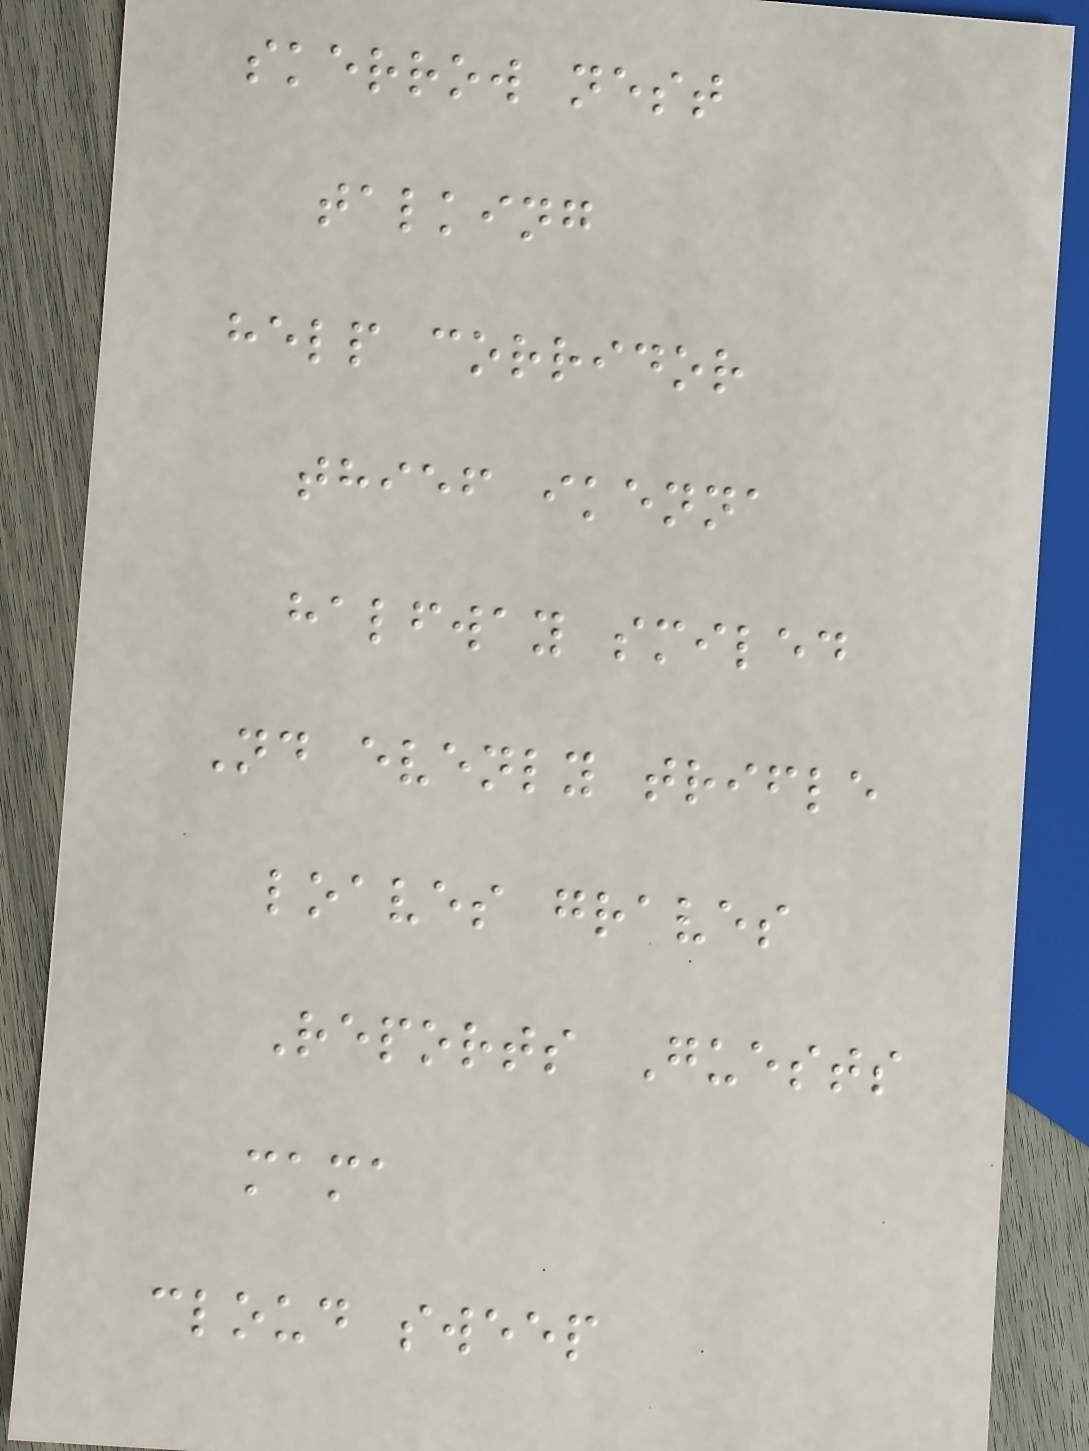skerrow nest
talking
help corridor
thief ikenna
halfway smiled
Nd evenly trifle
loaves graves
Reports Guests
mama
cloud sweep
